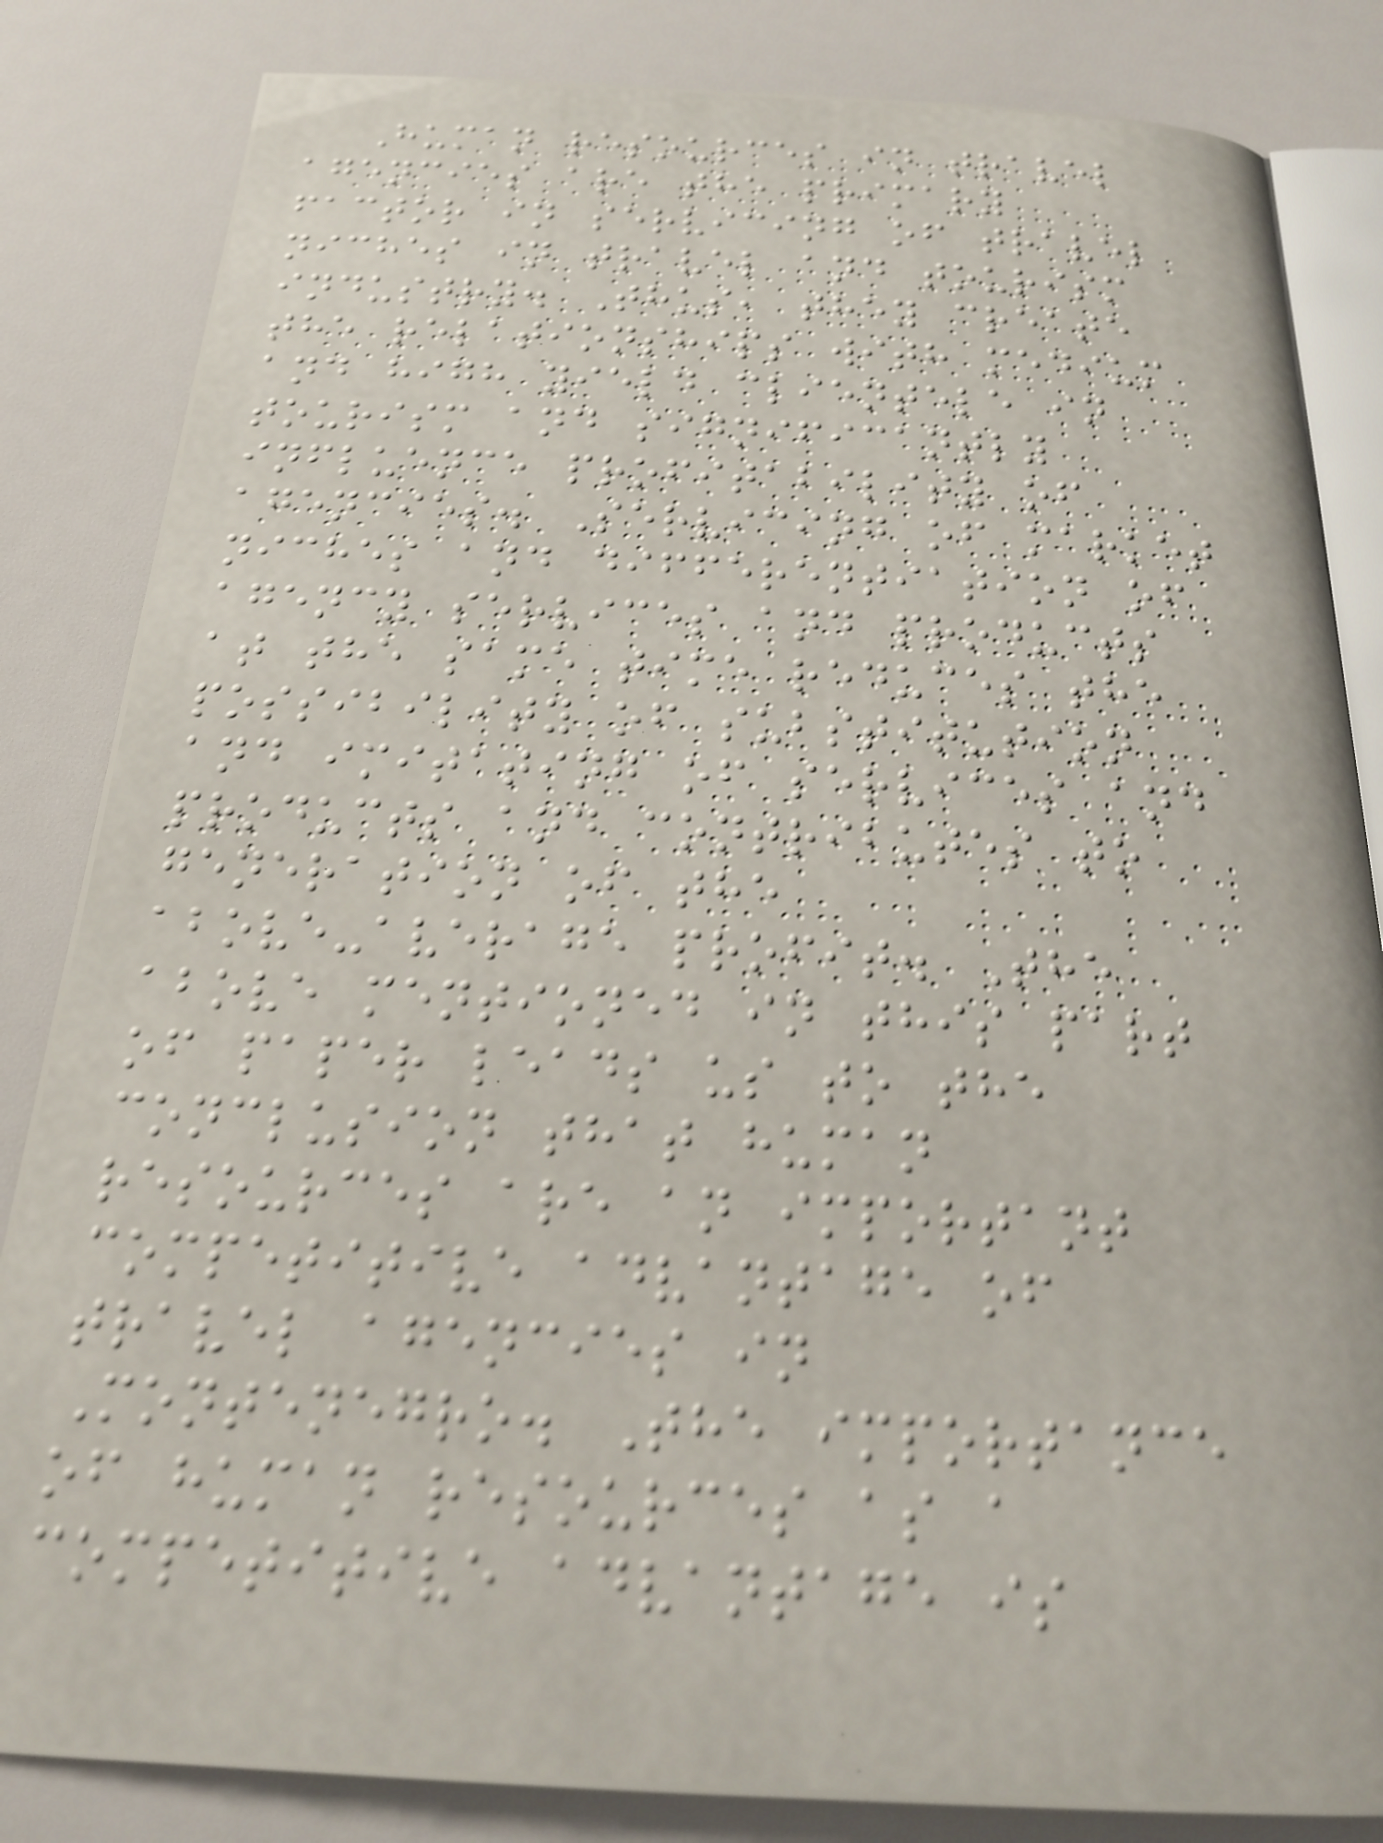Human resources in travel
agencies are the primary
factor in servicing of travel
niches in travel and tourism
industry. Thus, they create
the relationships with medium
and high yield clientele in
tourism and significantly
influence profitability of
agencies. Servicing of market
niches and differentiation of
agency services and products
at the same time reduces the
possibility of substitution
and imitating of services and
products and contributes to
generation of the
above-average profit. The
above mentioned in this part
of paper leads us to the
conclusion that human
resources are an important
competitive advantage of
travel agencies in
Montenegro. The importance
of human resources as a
competitive advantage is
